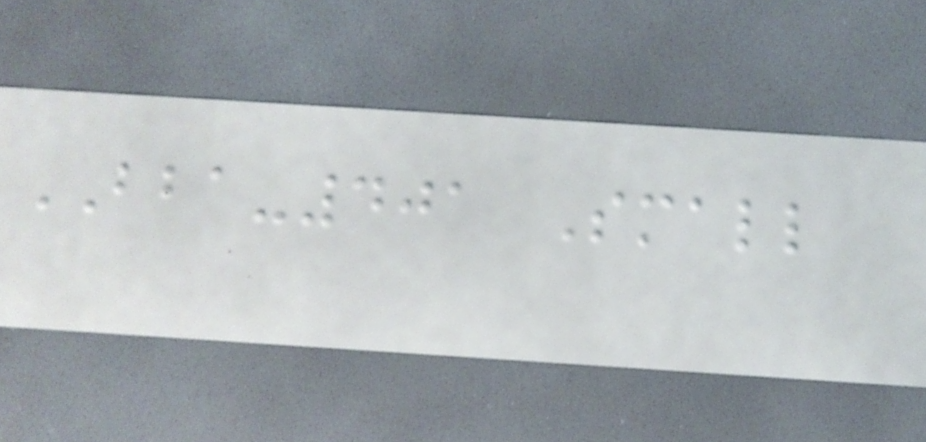BBA-401 Small
